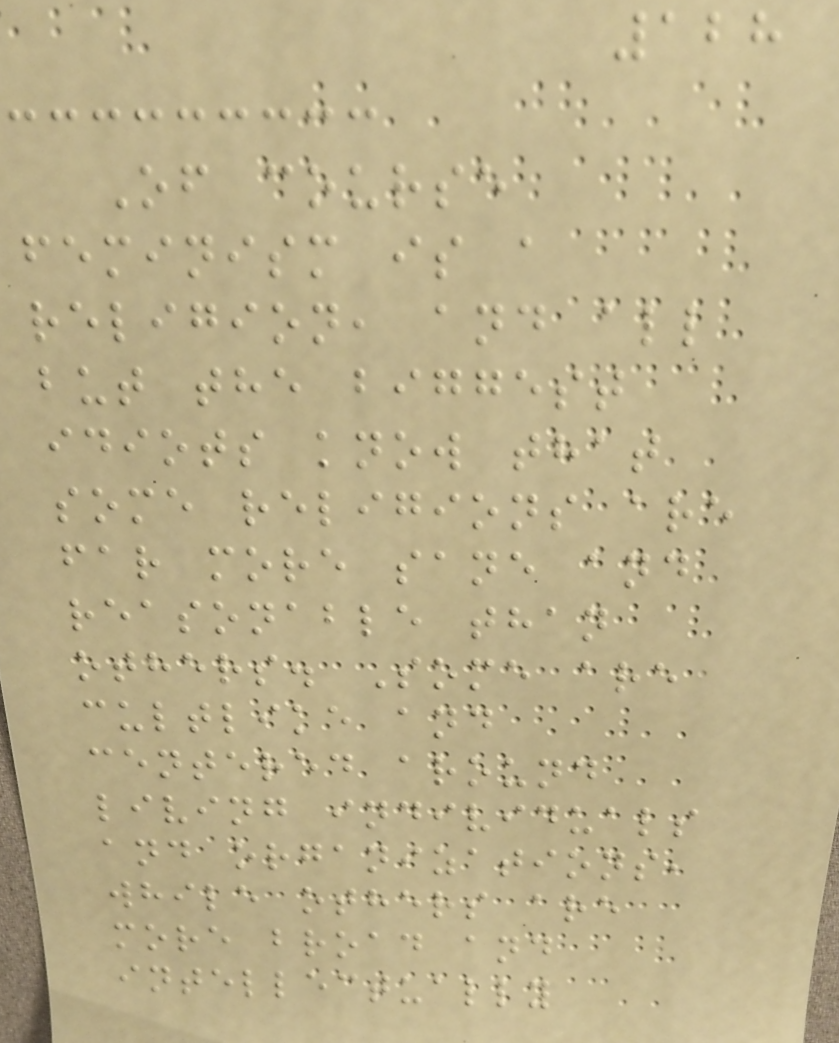128
Of course
feminism is a
religion, and all
but the biggest
idiots know that
some religions are
far more sane and
reasonable than
others. Some are
cultlike and
centered around
living individuals
and organizations,
while others are
more broad and
intellectually
